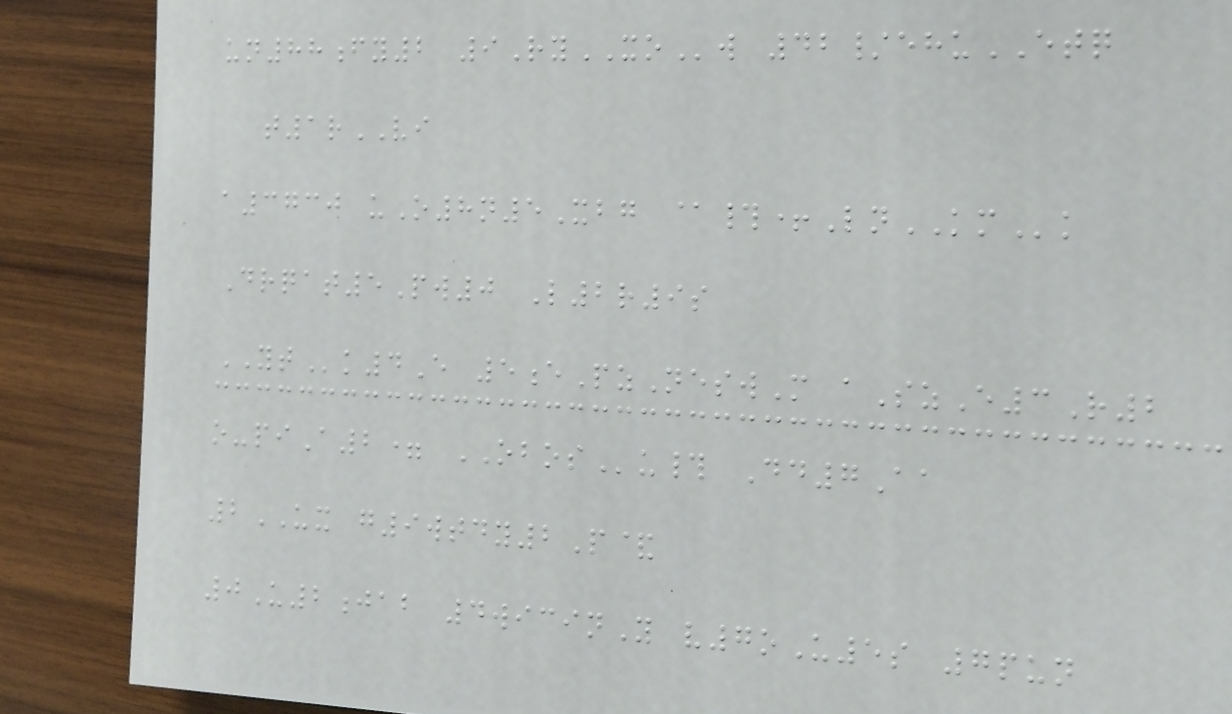un88fy2 9RyXOw 42/ehuETQ
t1rVI
a3730 uO8n5Xbg @#+LnKMk
Drqat5Pw0 L2r9s
YTk4E 5ePzNeswM aSzE3R2
o-piA2= OBOSu# Dd7Aa
2UX g9wtdy2P&
0U2jab 4wicinY v7oU5s 7pun
